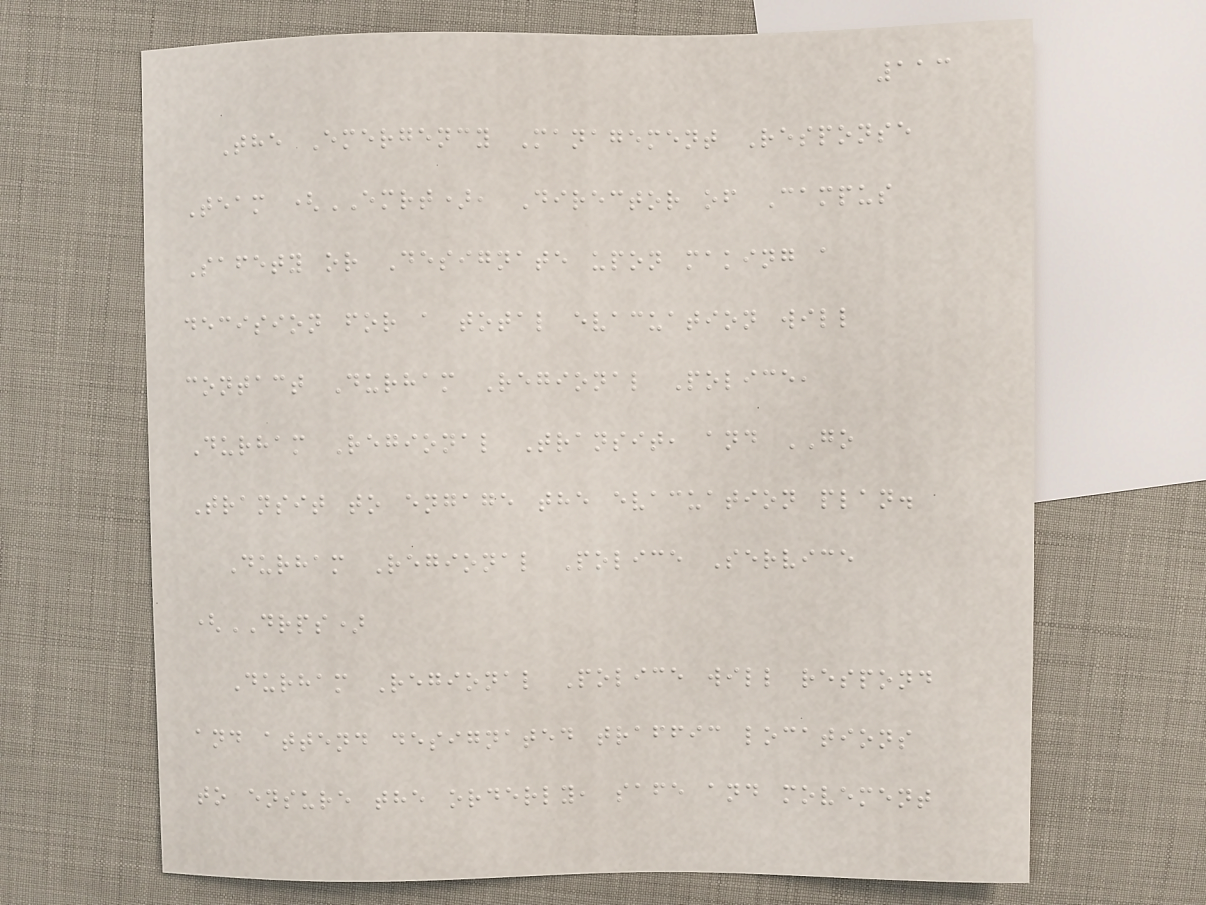113
The Emergency Management Response
Team (EMRT), Director of Campus
Safety or Designate upon making a
decision for a total evacuation will
contact Durham Regional Police,
Durham Regional Transit, and GO
Transit to engage the evacuation plan.
Durham Regional Police Service
(DRPS)
Durham Regional Police will respond
and attend designated traffic locations
to ensure the orderly, safe and movement
